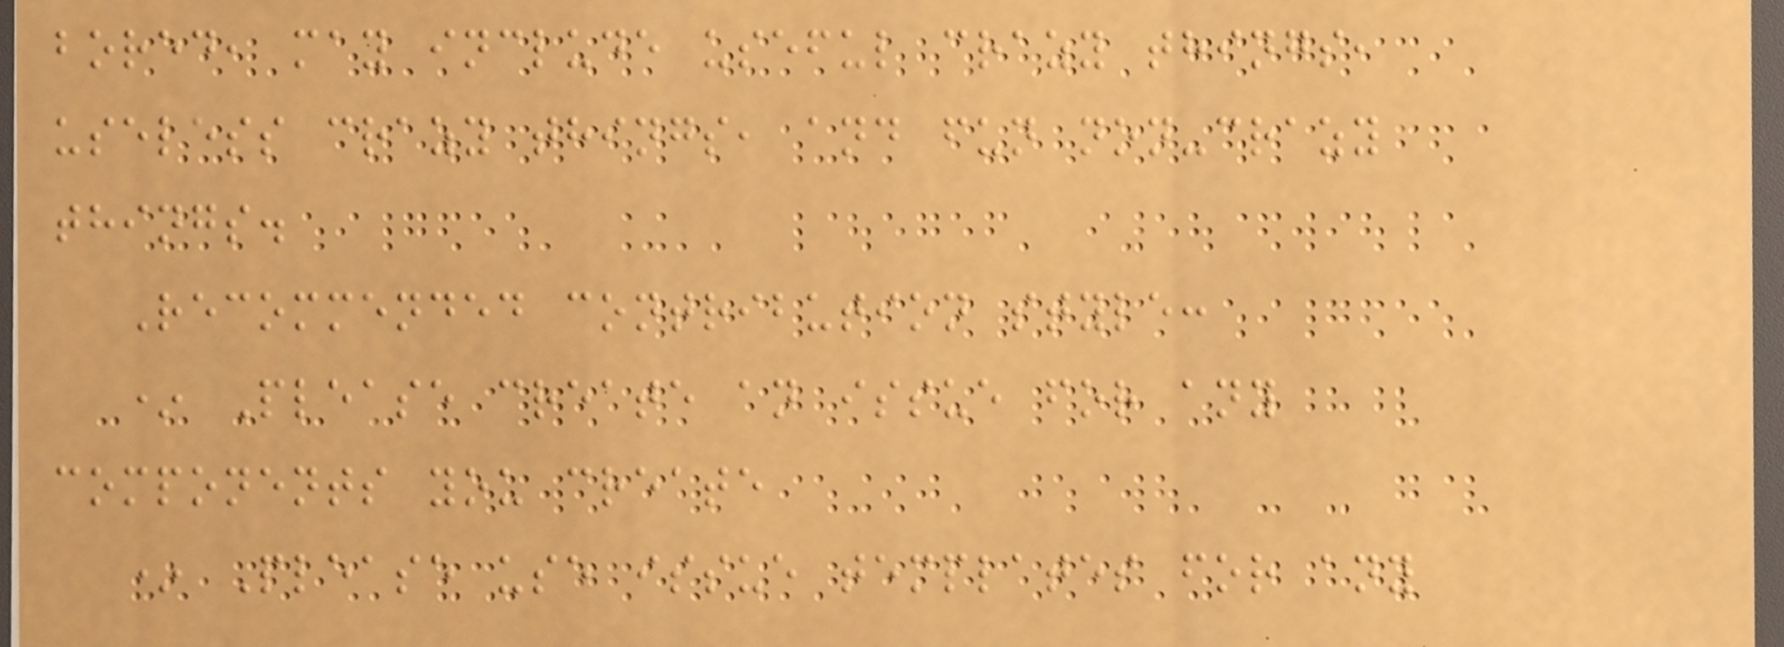bored, may include useful crazy things,
useless crazy things, and fun non-crazy
things.
Recommended contribution style:
* Please create an issue for any
components you create
* Please use issue templates for any
